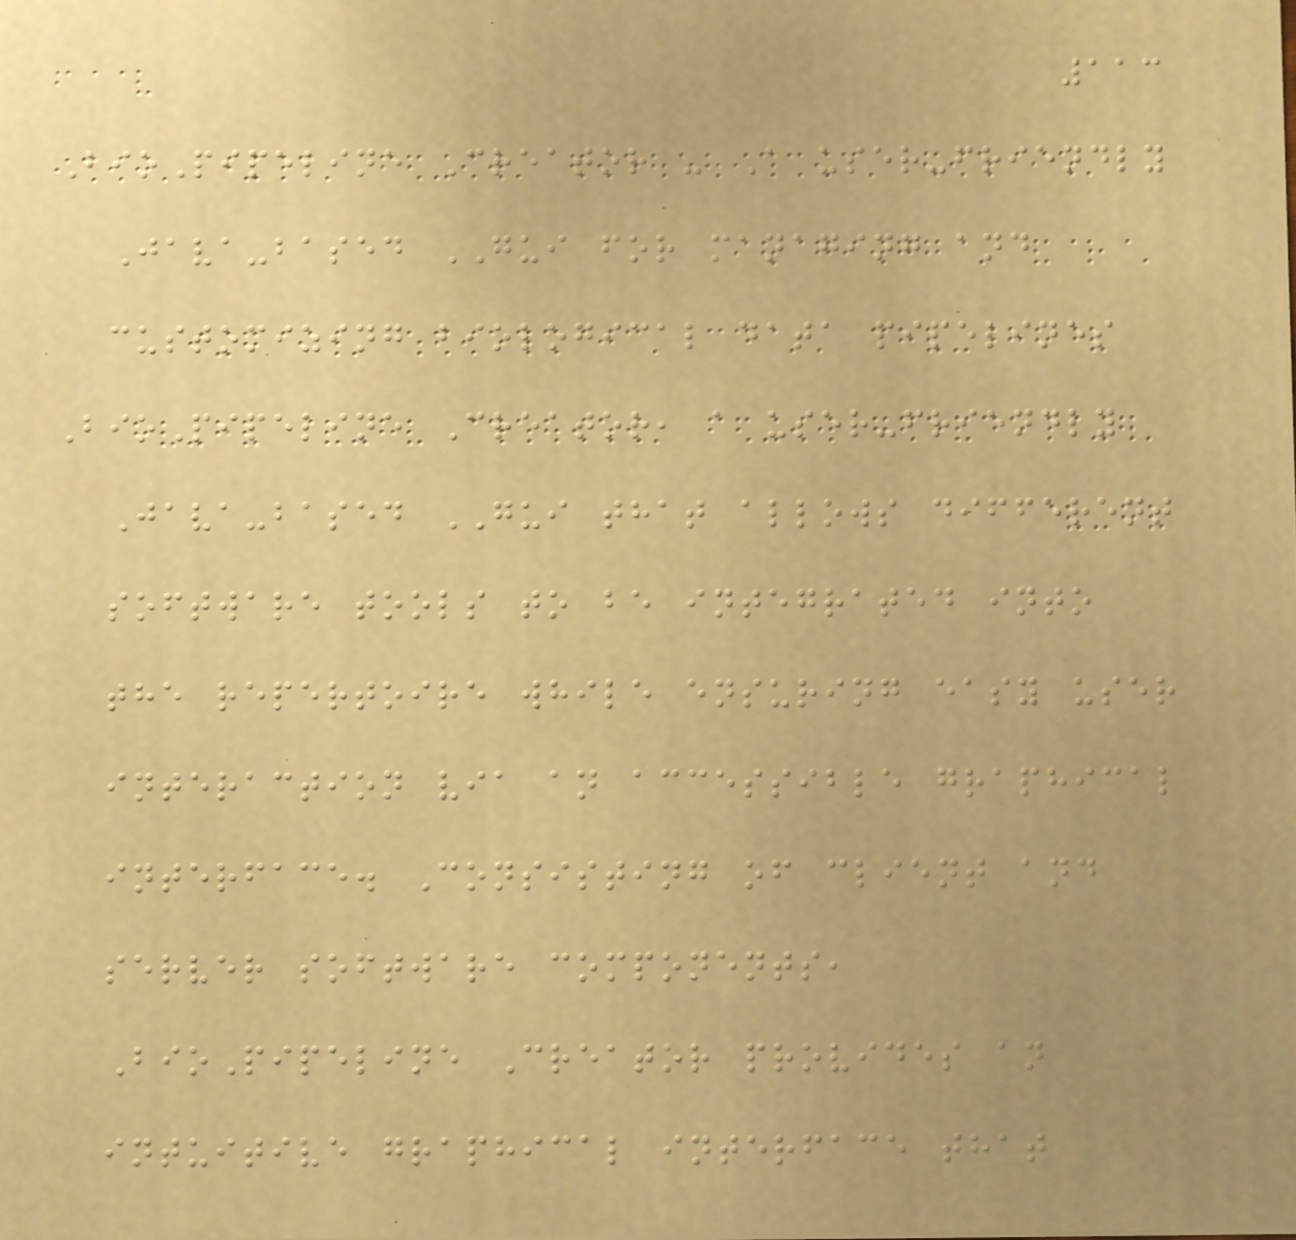113
BioPipeline Creator - A user-friendly
Java-based GUI for managing and
customizing biological data pipelines
BioPipeline Creator, a user-friendly
Java-based GUI that allows different
software tools to be integrated into
the repertoire while ensuring easy user
interaction via an accessible graphical
interface. Consisting of client and
server software components,
BioPipeline Creator provides an
intuitive graphical interface that
